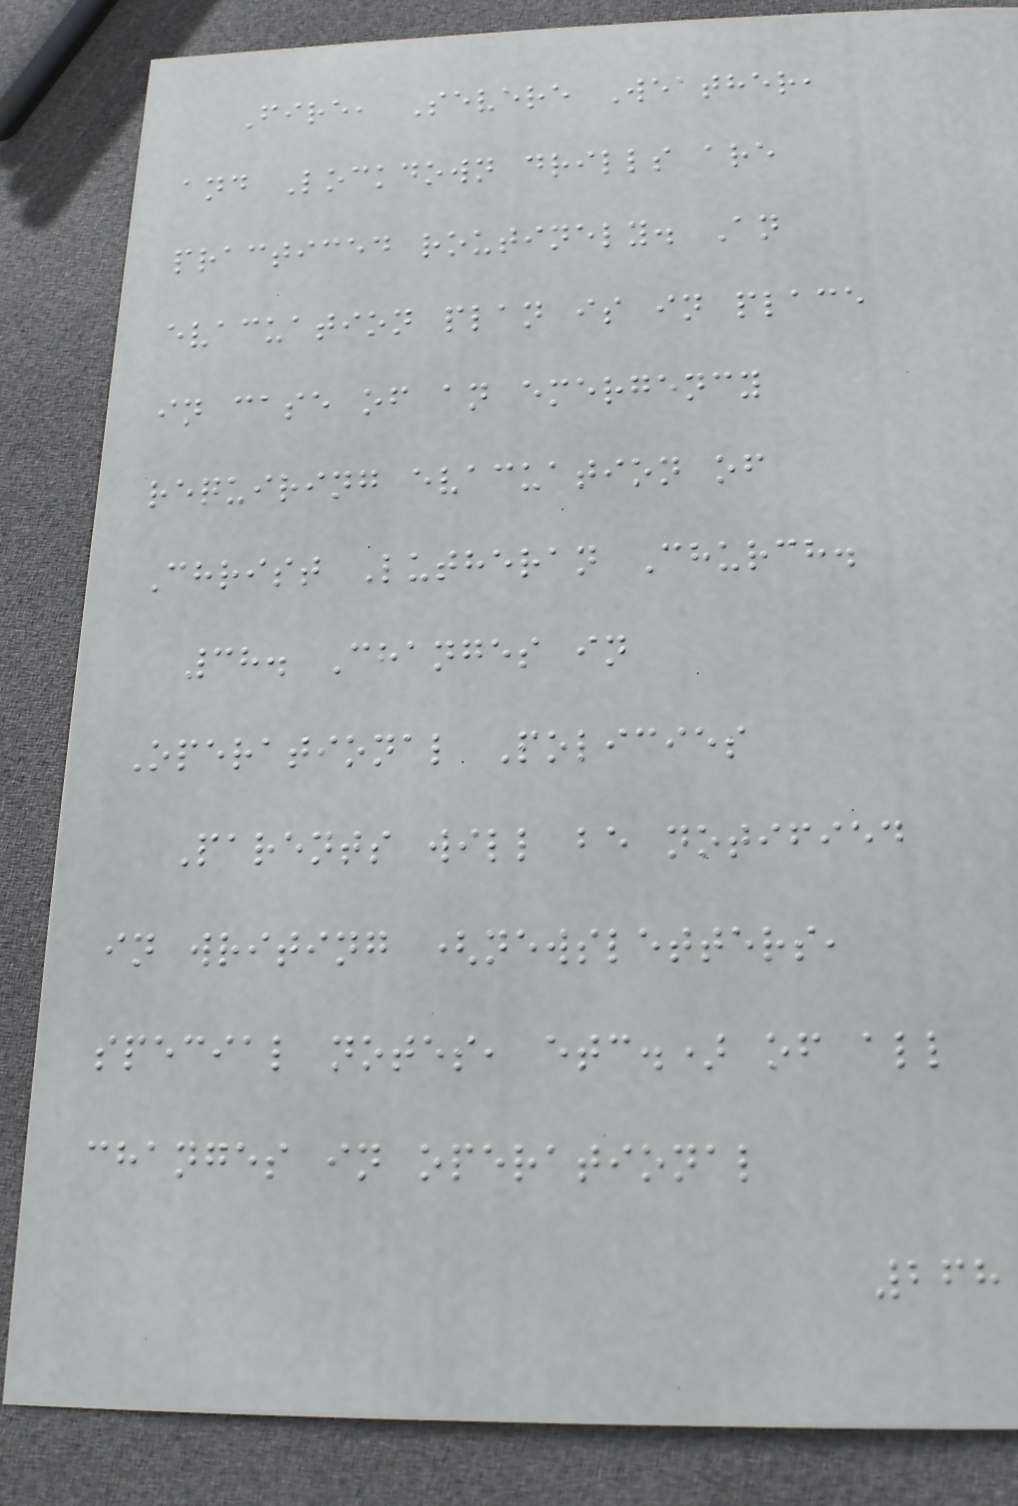Fire, Severe Weather,
and Lockdown drills are
practiced routinely. An
evacuation plan is in place
in case of an emergency
requiring evacuation of
Christ Lutheran Church.
38. Changes in
Operational Policies
Parents will be notified
in writing (newsletters,
special notes, etc.) of all
changes in operational
268
